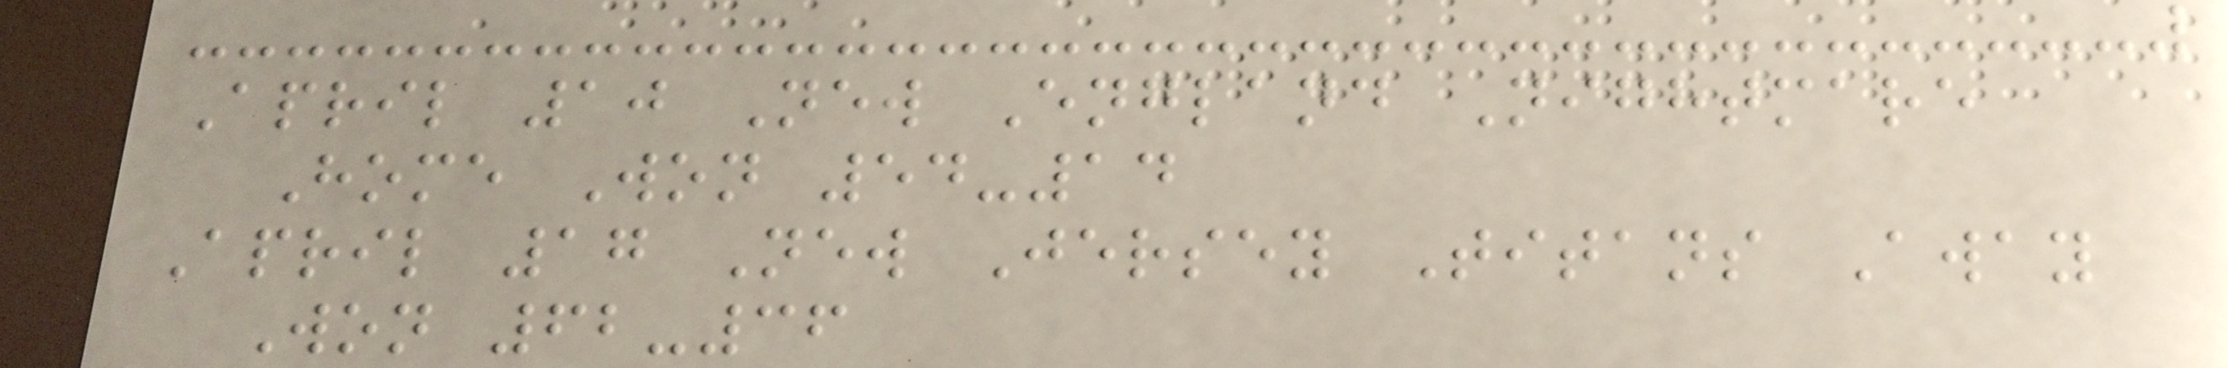April 10 New England Nightmare
Home Won 54-14
April 17 New Jersey Titans Away
Won 62-36
